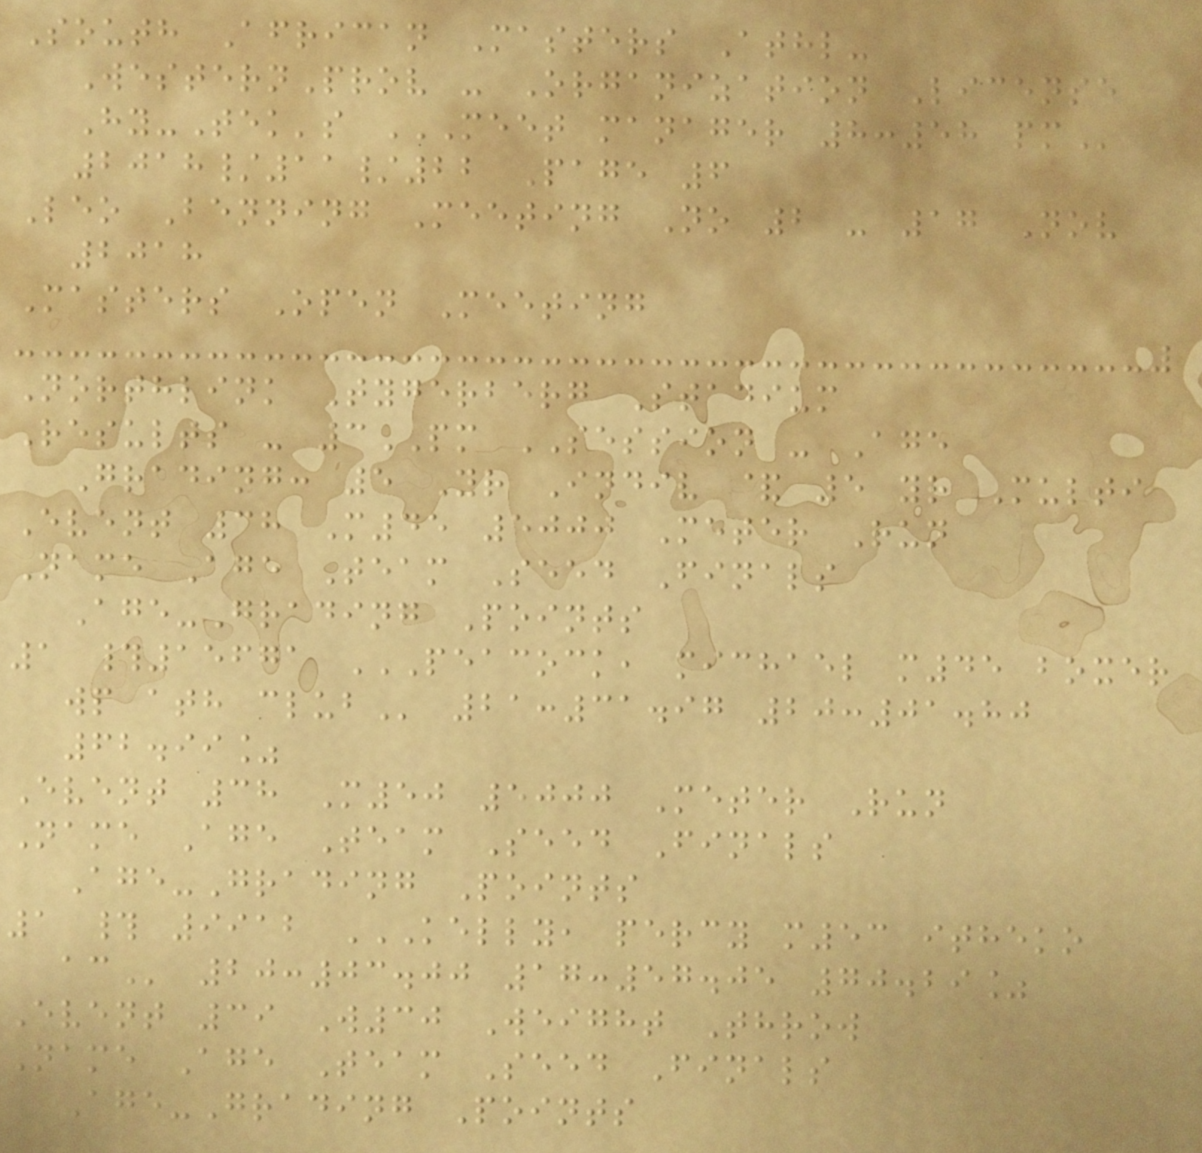South African Masters Athl-
WesternProv - Organization License
Hy-Tek's MEET MANAGER 8:58 PM
2018/11/22 Page 6
Leo Benning Meeting No 2 - 17 Nov
2018
Masters Open Meeting
Northlink Tygerberg Stadium
Results - 3PM SESSION - Age
Grading: 5 Yr Indiv & 5 yr Multi
Event 38 M45 5000 Meter Run
Name Age Team Seed Finals
Age-Grading Points
1 #15671 PEACOCK, MICHAEL M45 BOXER
WP ATH CLUB 21:31.97 20:01.80
62.99%
Event 38 M50 5000 Meter Run
Name Age Team Seed Finals
Age-Grading Points
1 # 9912 KELLY, PERCY M53 ITHEKO
AC 20:03.00 17:57.05 70.29%
Event 39 W30 Weight Throw
Name Age Team Seed Finals
Age-Grading Points
